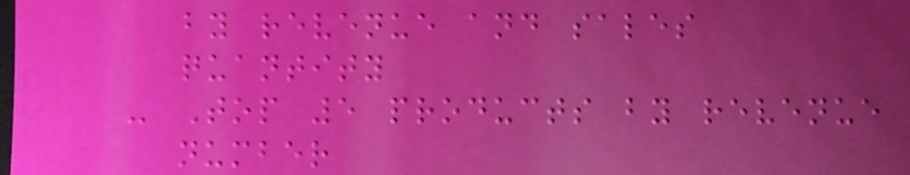by revenue and sales
quantity
- Top 5 products by revenue
number
